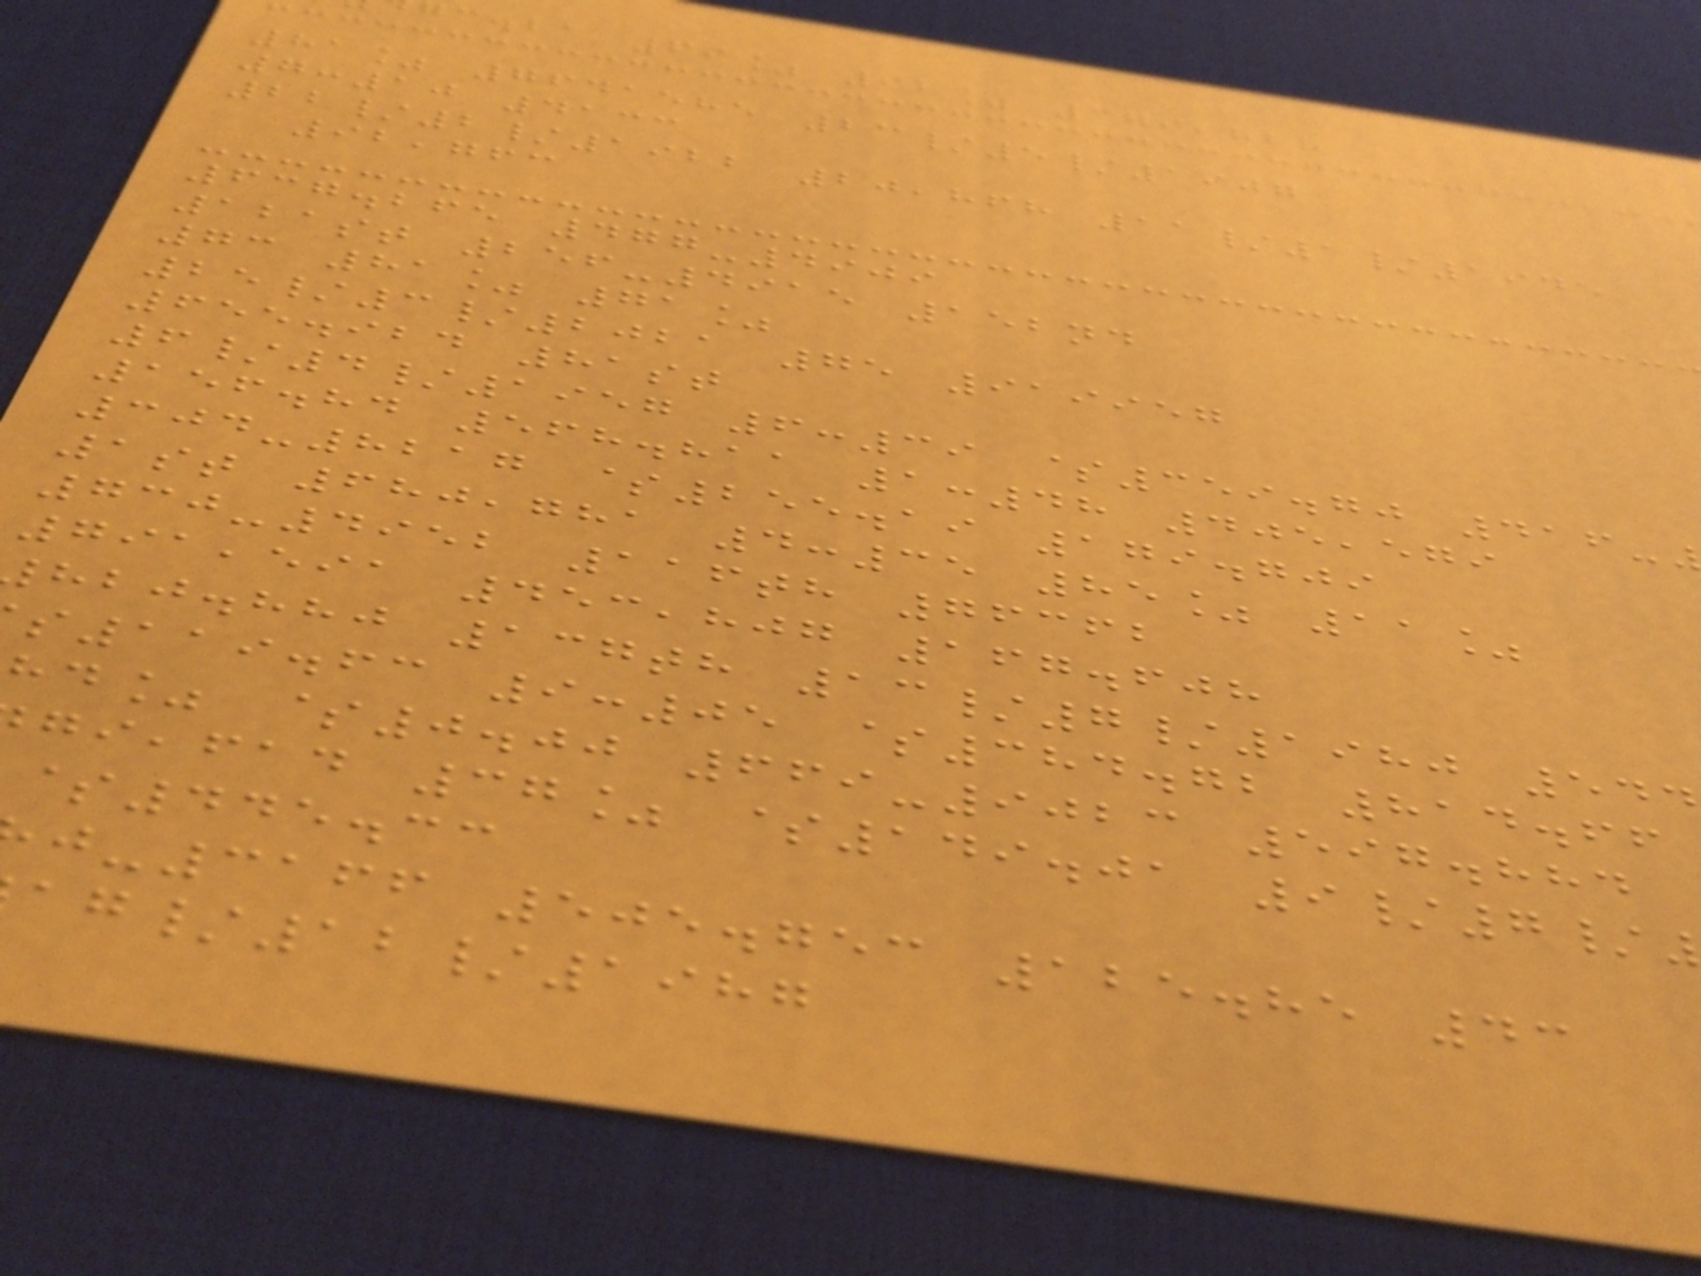c.ba 69% 92% 379,828
81% 7641585 23/5/1907
7:10 4133
22/2/1922 20,868 11/1/1945
92,763
637.265 477-4909
121st 256-4915 152nd
73 81% 71%
25/3/2021 75 919957
655.924 81st
6/4/1957 6:39 $359.70 416-
156.84 568.811 1:48 405,579
304-8217 $255.19 179.709
1st 680,781 4:35 85% 11%
730-4952 116th 76362
791,591 453,807 167.608
hbj.hhj 137th 13/7/1980 54
119.63 9:05 $384.72 814.66
hd% $0.00 669-9023 597.884
,fad 37% $149.01 9/7/
$445.33
-3166 505.753 125.85 43
/12/1987
